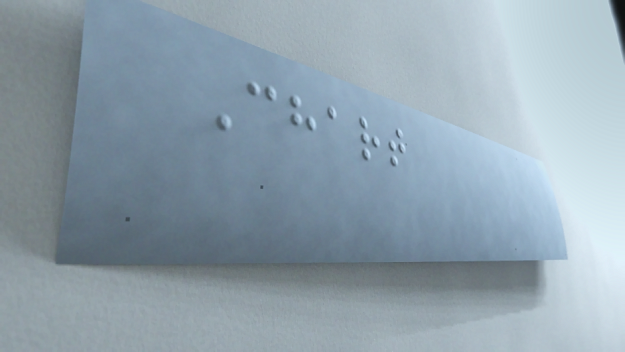Chart
